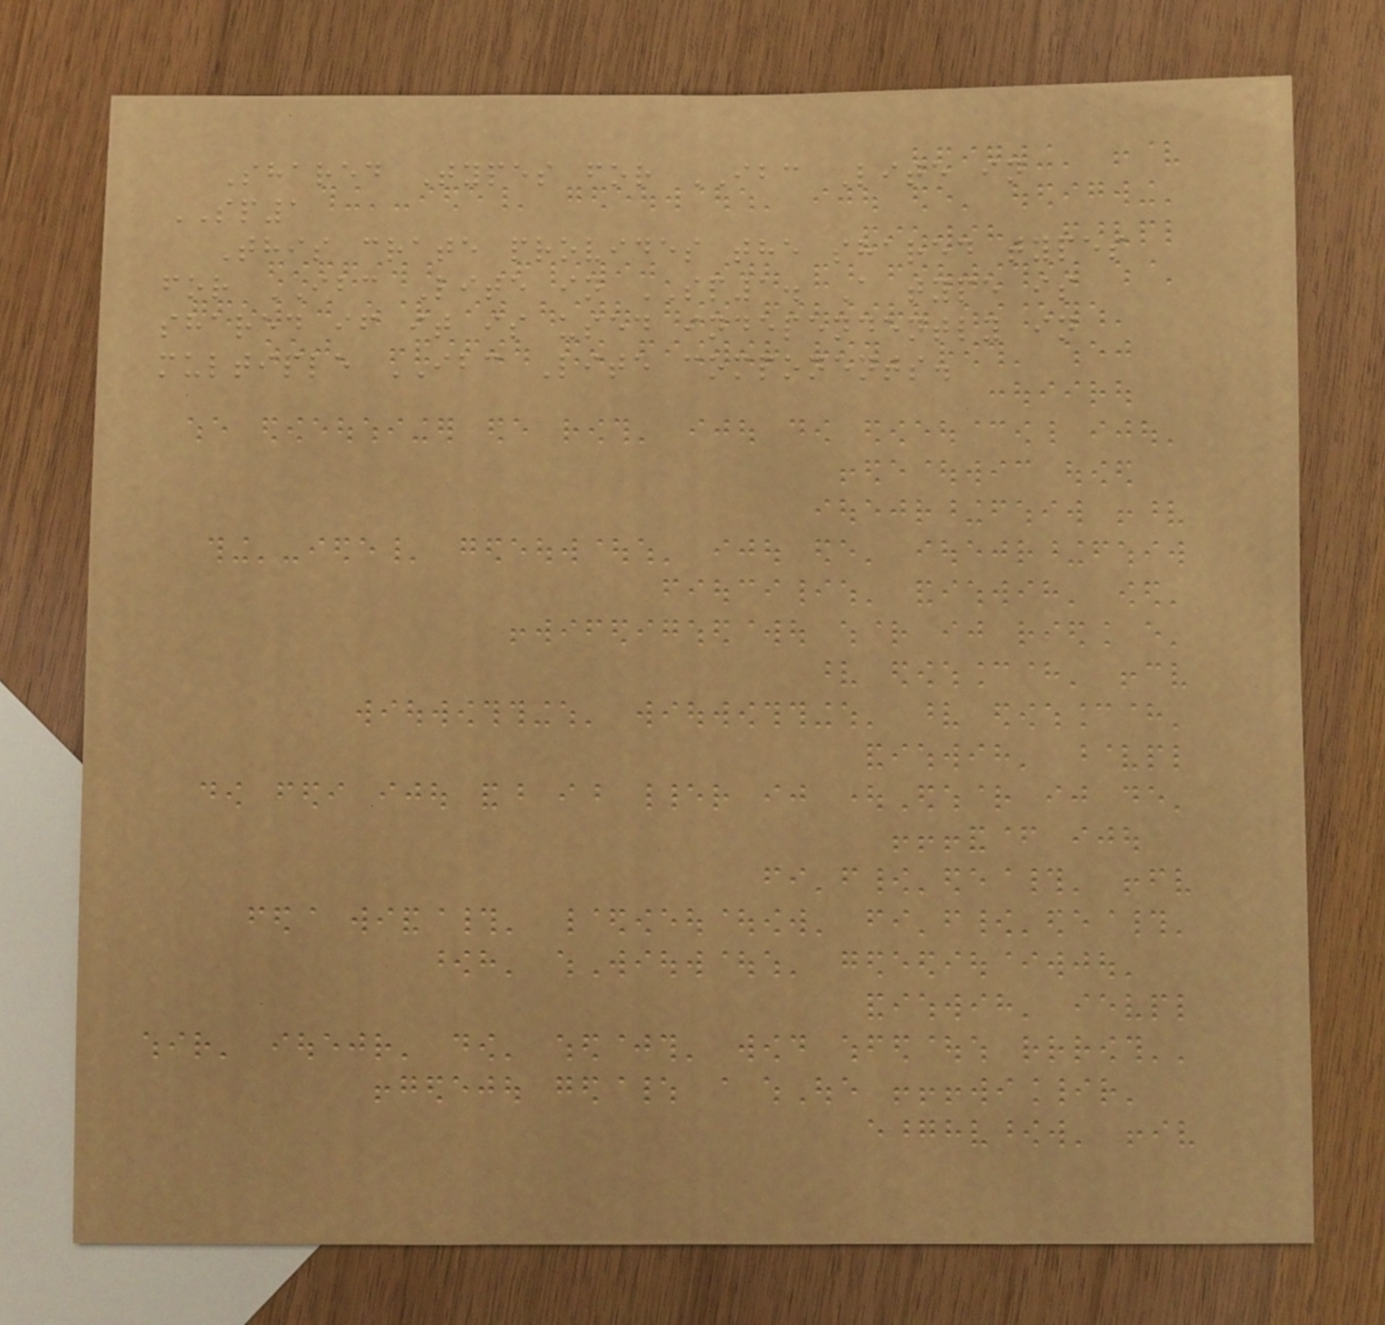Shared Types for IBC Lite in
SP1
This crate provides the shared types
for IBC Lite in SP1. A type is
shared if it is used independently in
multiple IBC Lite components.
